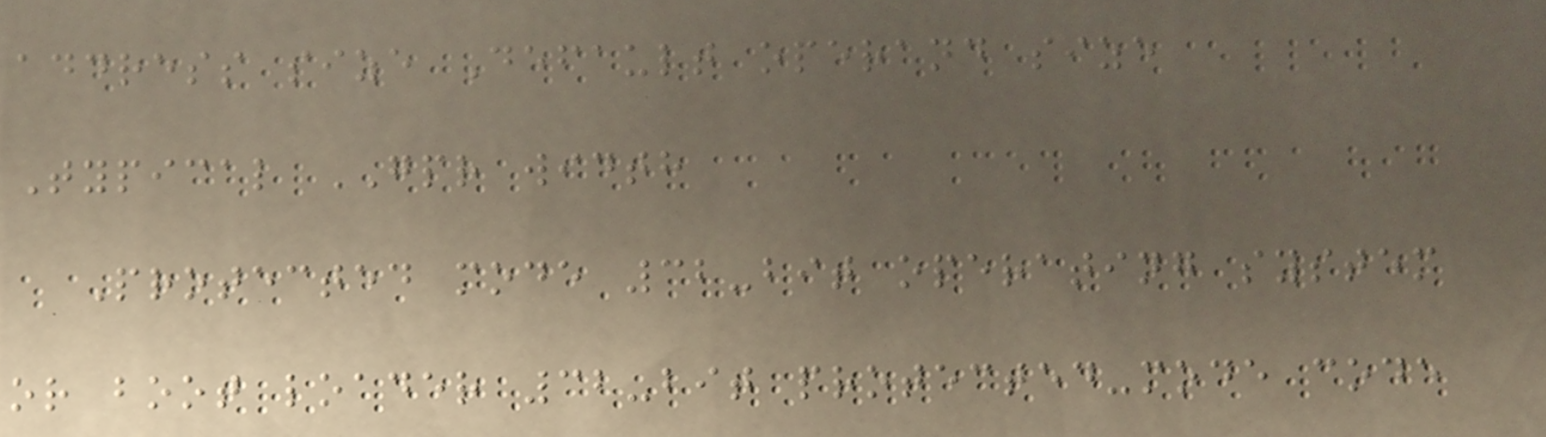address size Default operand size
Typical GPR width
Protected mode 32-bit operating system
or boot loader 32-bit protected-mode code
